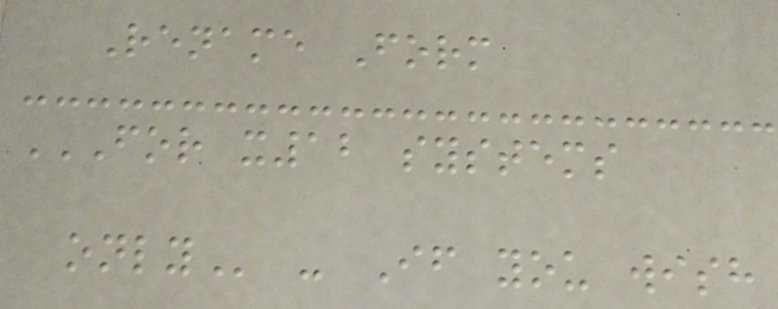Rename Form
FOR X12 SYSTEMS
ONLY - If you wish
